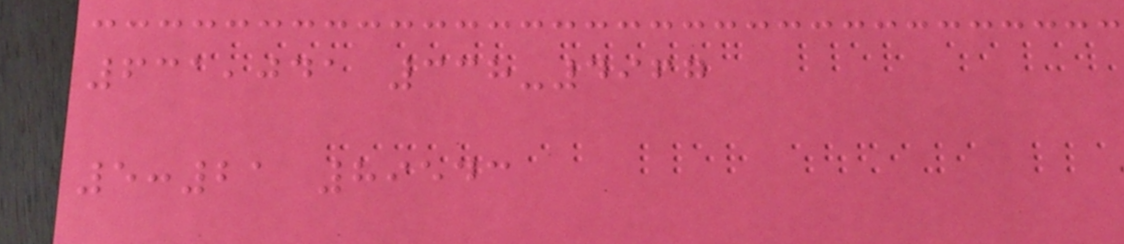631,041 338-4967
5:21 89543
